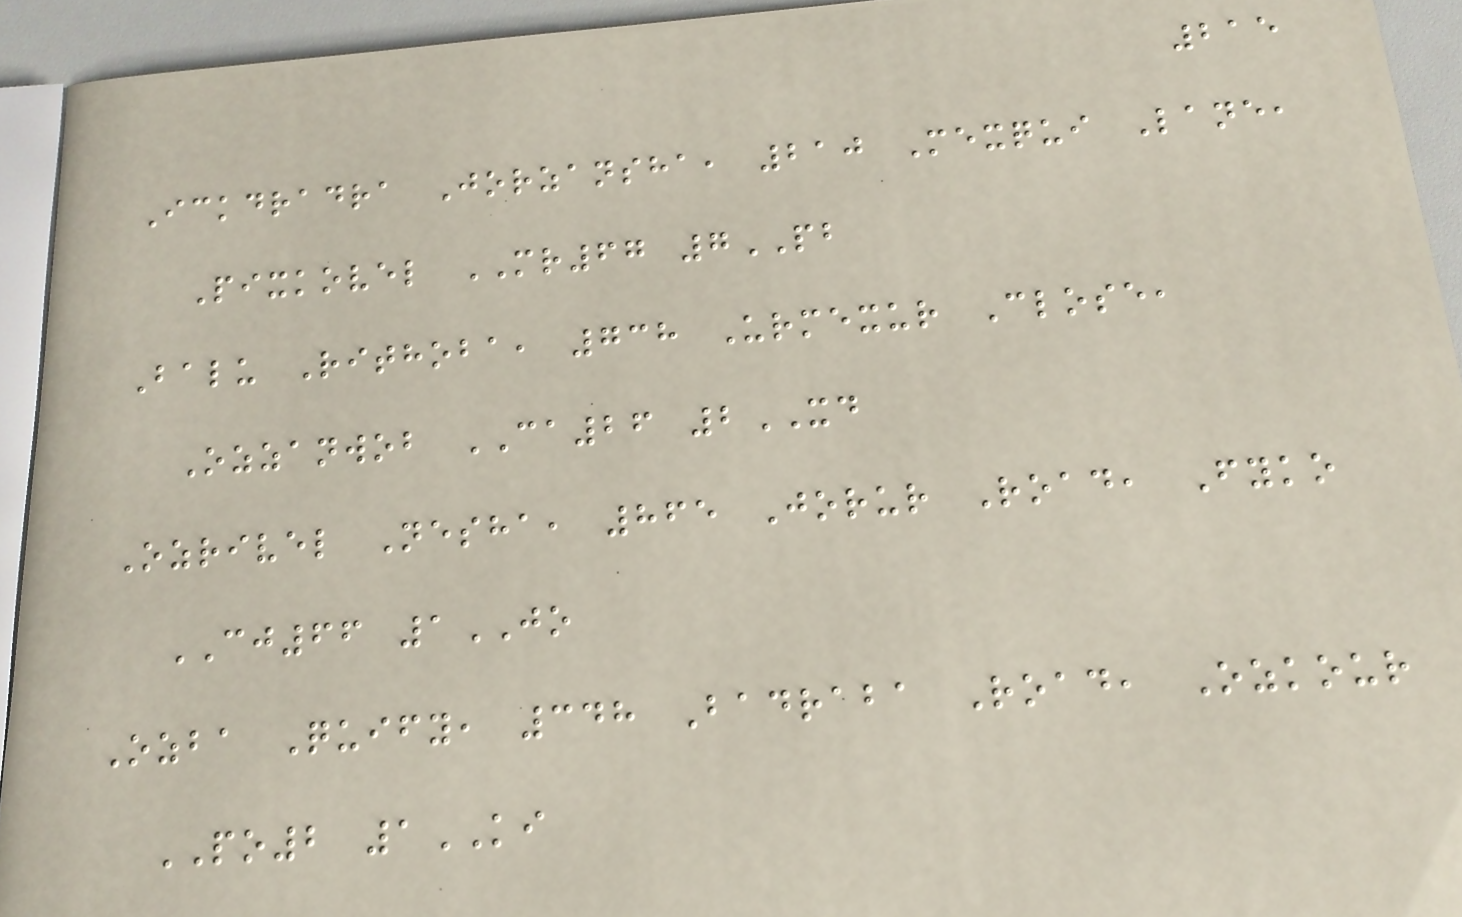215
Ickdradra Jorzansha, 210 Mexqui Lane,
Pixkovel MR67 7PB
Balu Rithoba, 738 Urmexur Close,
Ozzanwob CA26 2XD
Ozrivel Nesha, 865 Jorur Road, Fyko
CJ66 1JO
Ozba Quify, 348 Badraba Road, Ozkour
PO2 1KI
